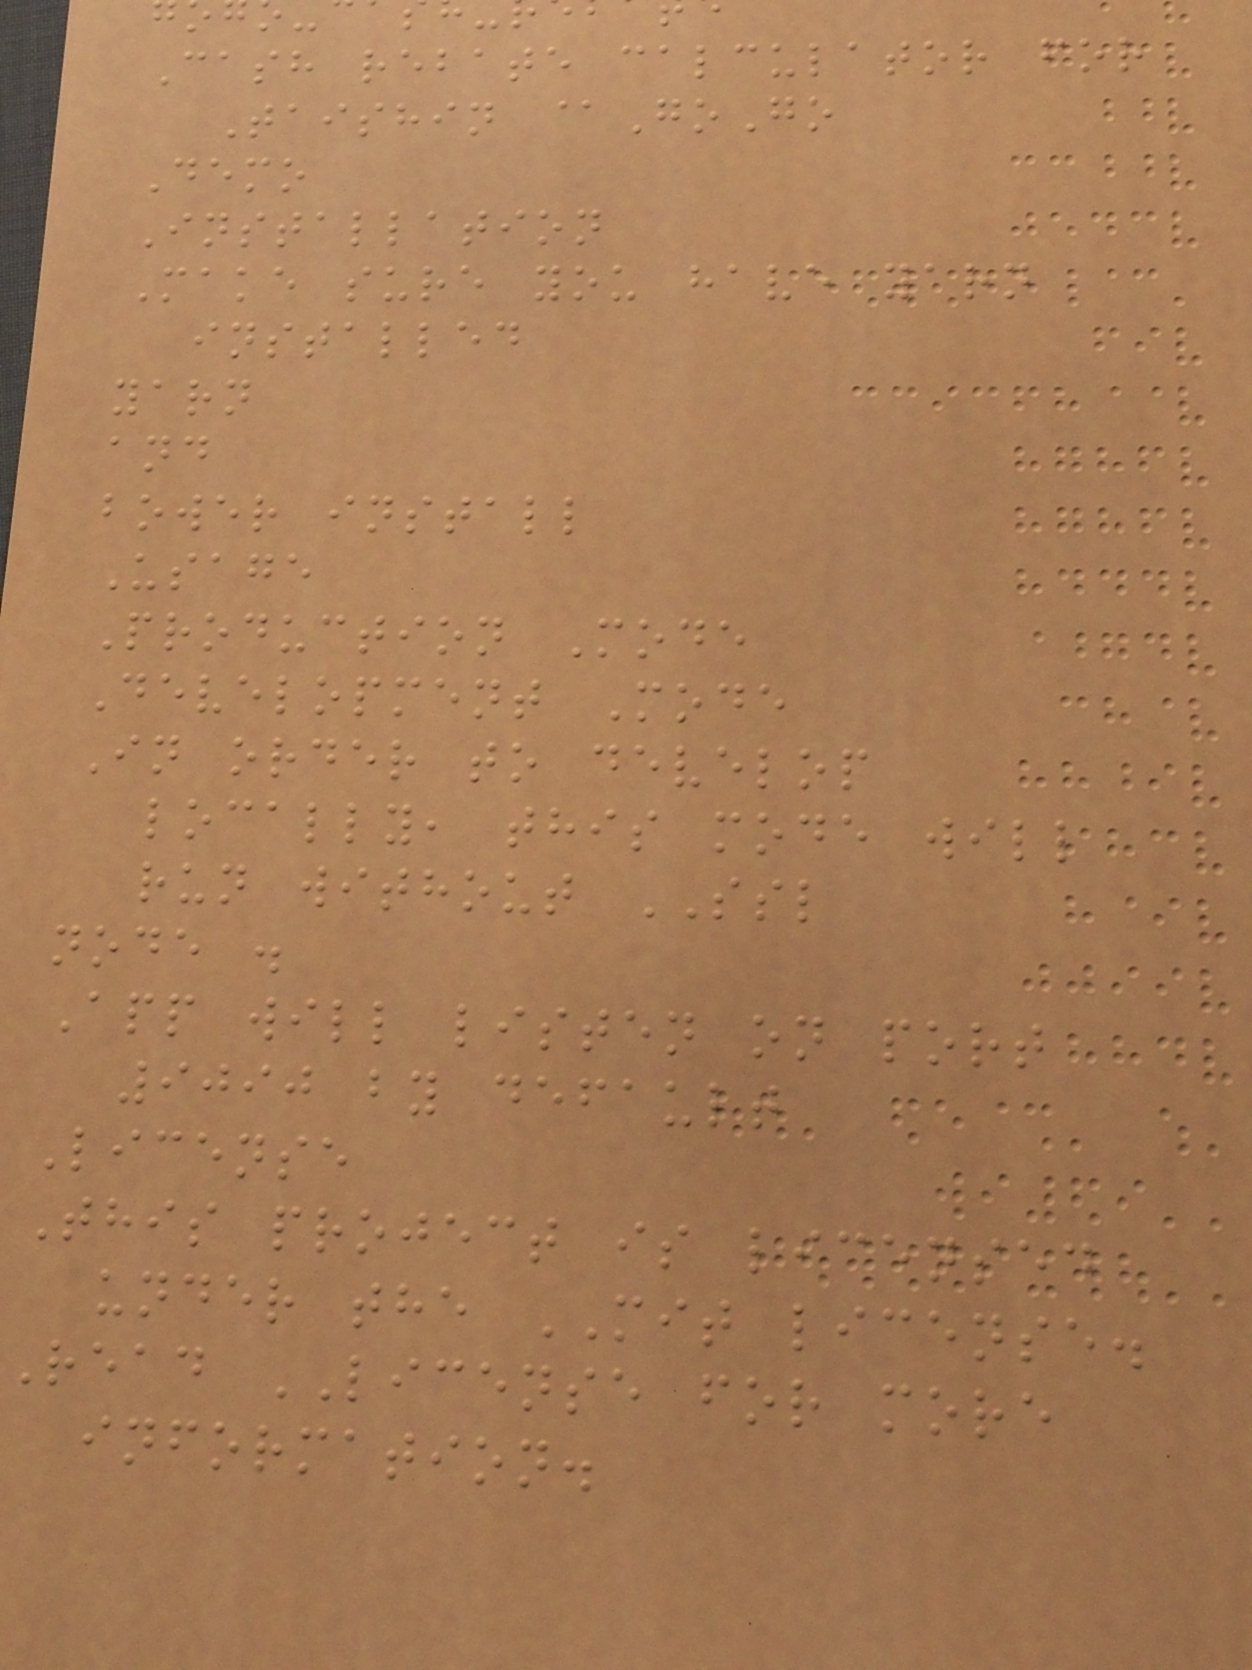Cash rebate calculator for
Taishin @GoGo
Demo
Installation
Make sure you have yarn
installed
yarn
and
bower install
Usage
Production Mode
Development Mode
In order to develop
locally, this mode will
run without SSL
node .
App will listen on port
9090 by default
License
This project is licensed
under the MIT license.
Read LICENSE for more
information.
